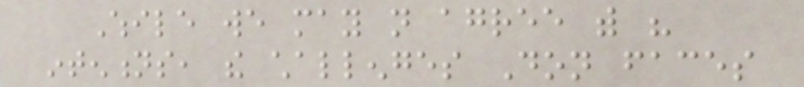While we may not agree with his
intentions, the challenges Don faces
